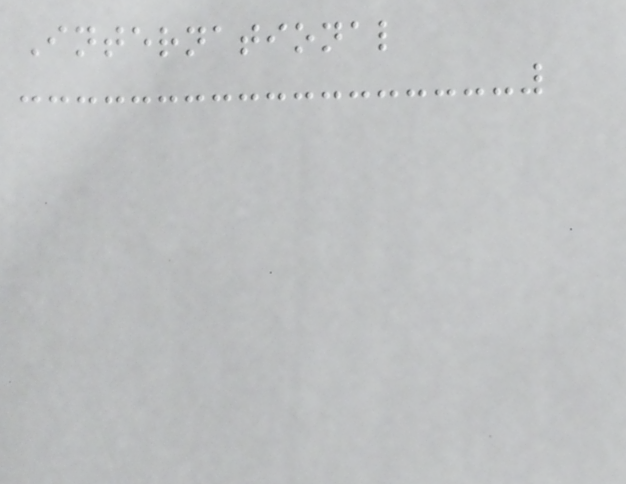International
